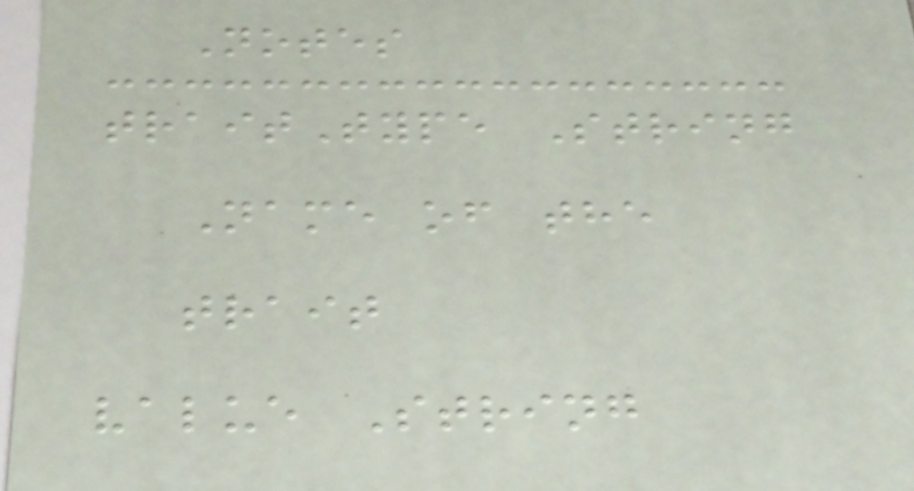Notes
traitType String
Name of the
trait
value String
